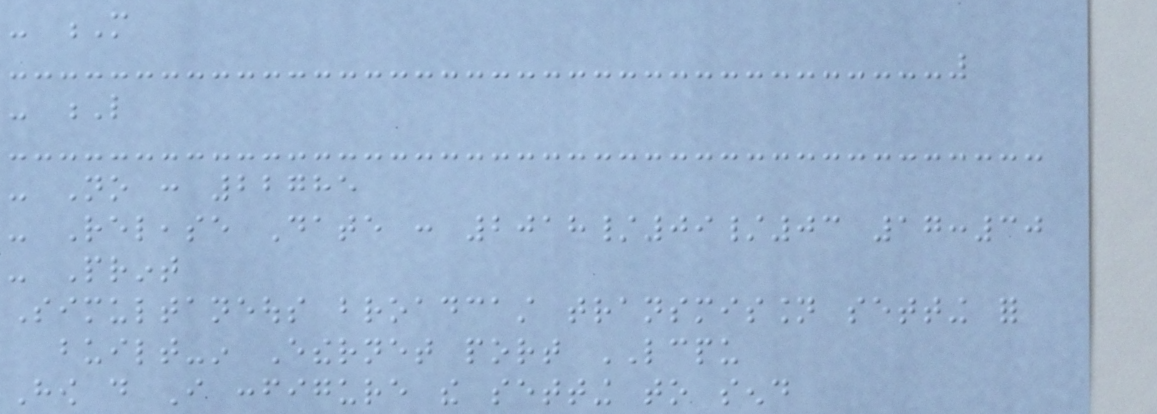- M
- L
- No : 22785
- Release Date : 2018/09/03 17:30
- Print
Simultaneous broadcast transmission setting for
built-in Ethernet port LCPU
How do I configure the setting to send
